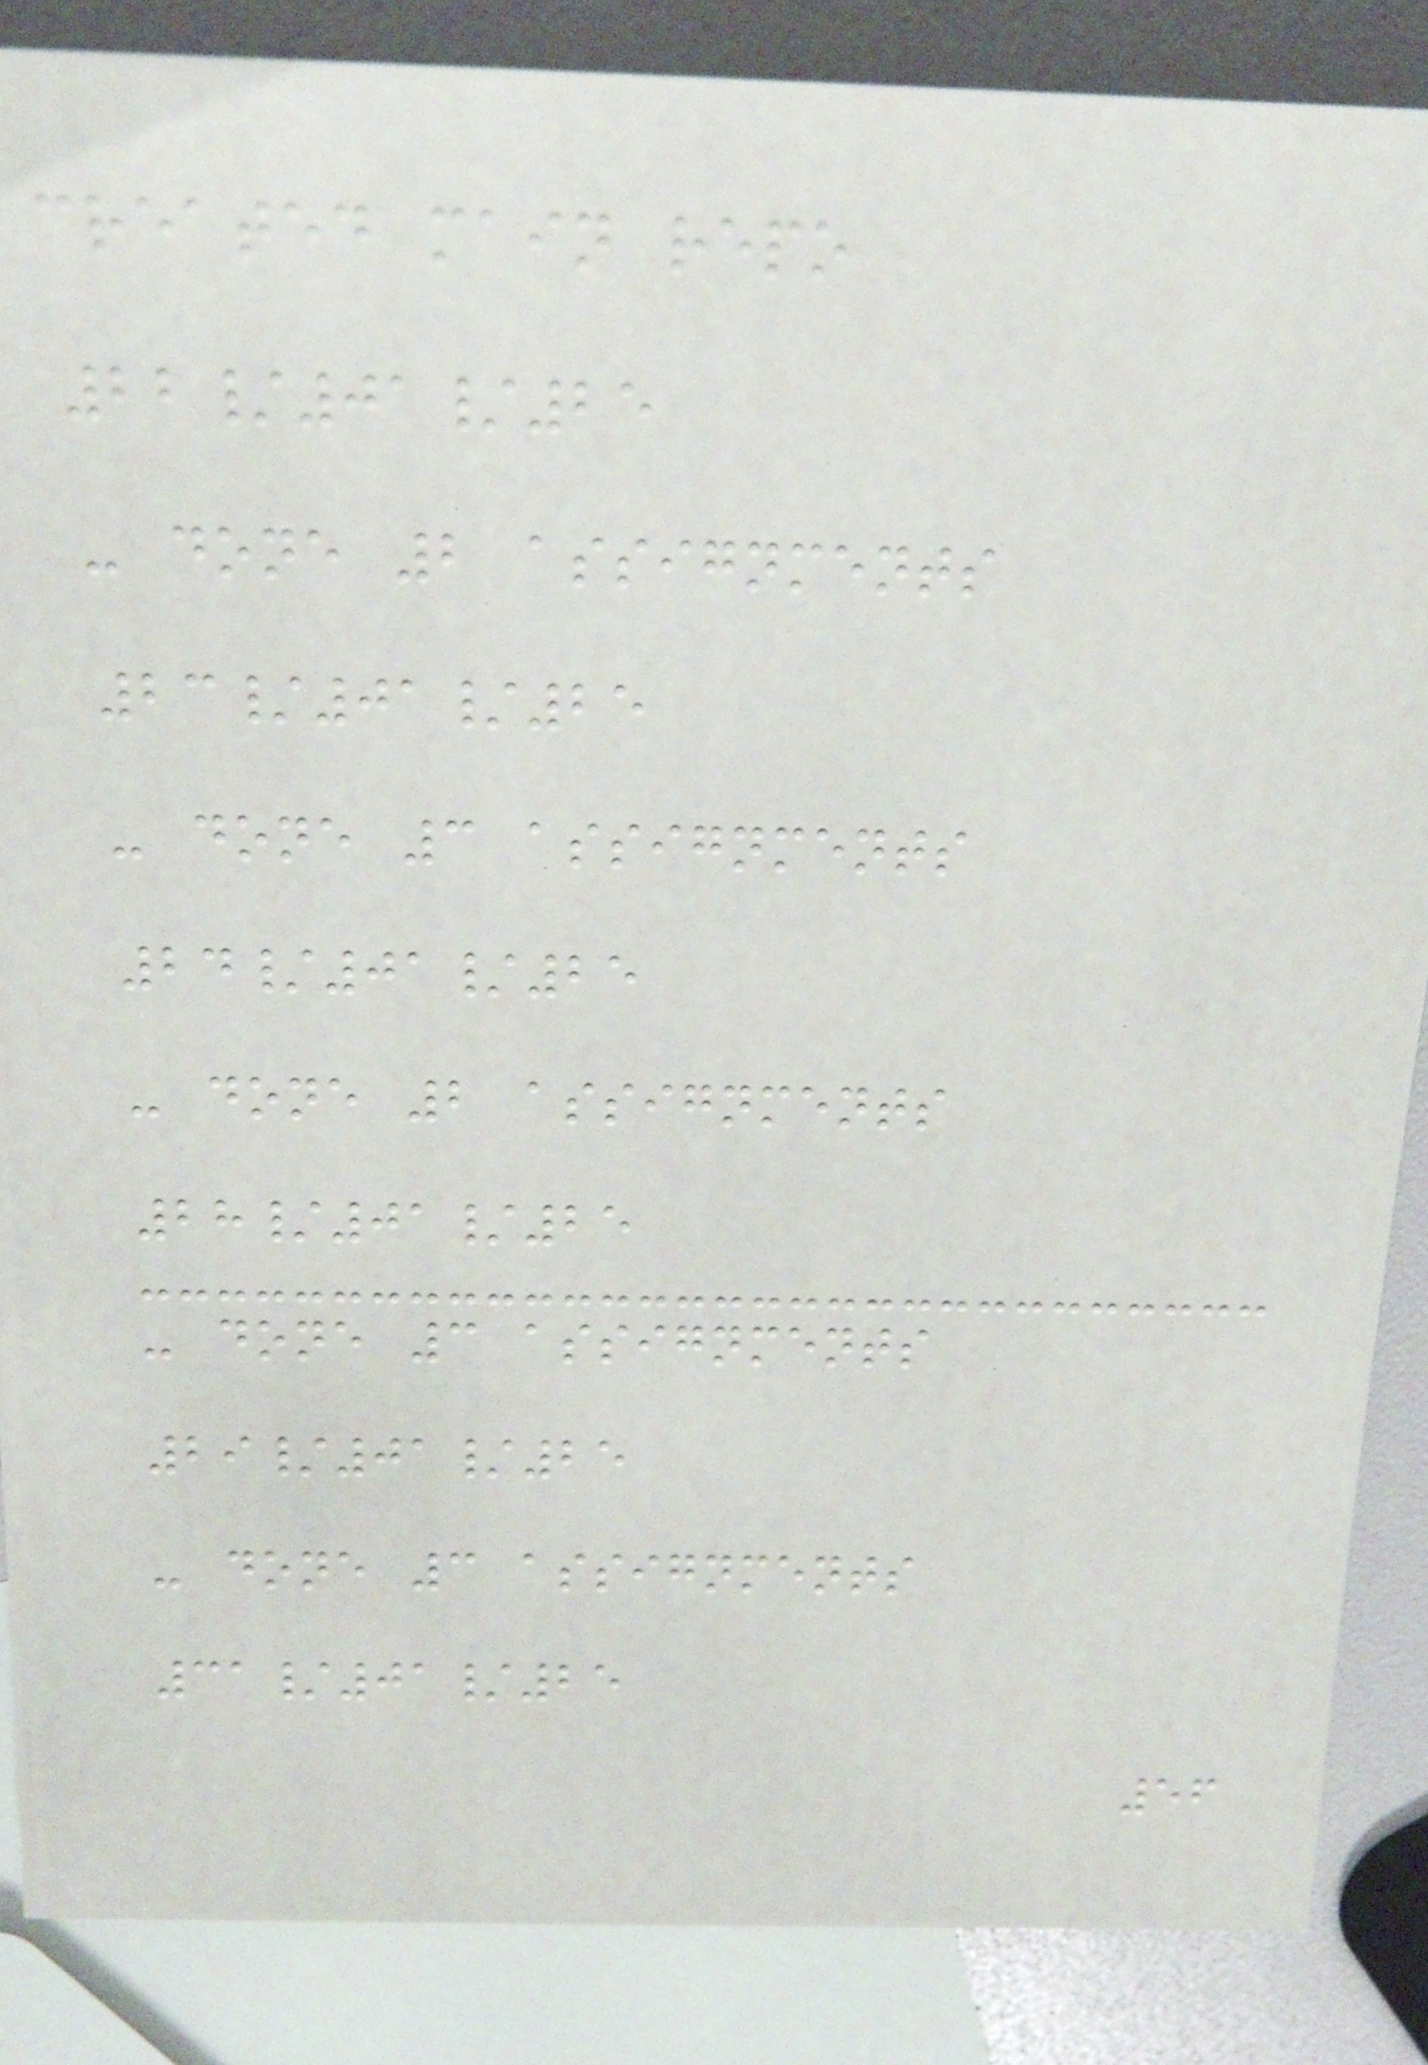created main repo
22/01/25
- done 2 assignments
23/01/25
- done 3 assignments
24/01/25
- done 2 assignments
28/01/25
- done 3 assignments
29/01/25
- done 3 assignments
31/01/25
56
